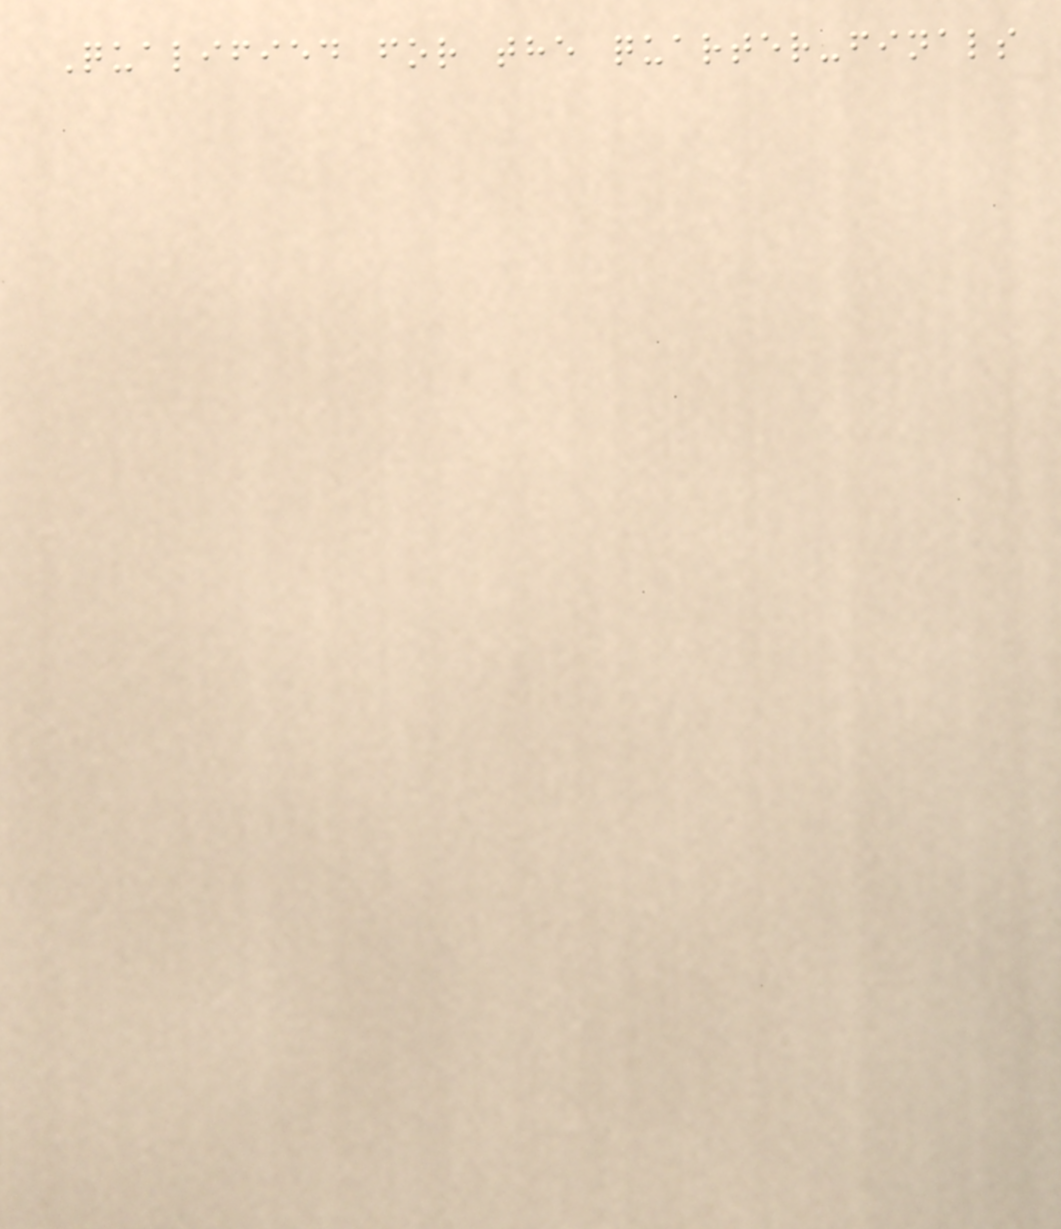Qualified for the quarter-finals
